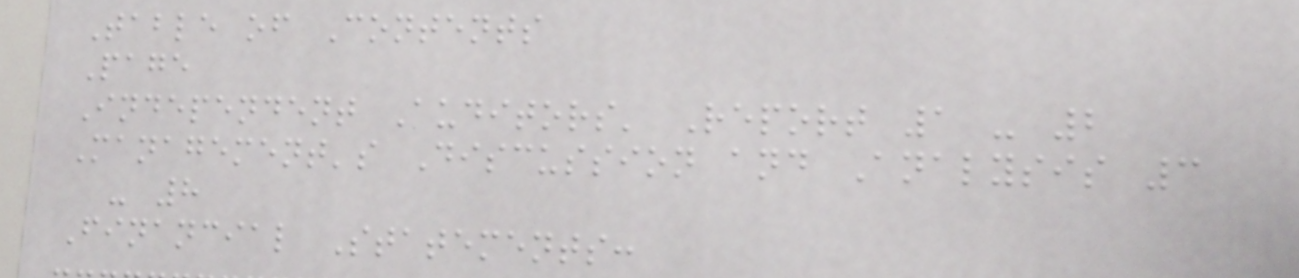Table of Contents
Page
Independent Auditors' Report 1 - 2
Management's Discussion and Analysis 3
- 8
Financial Statements:
